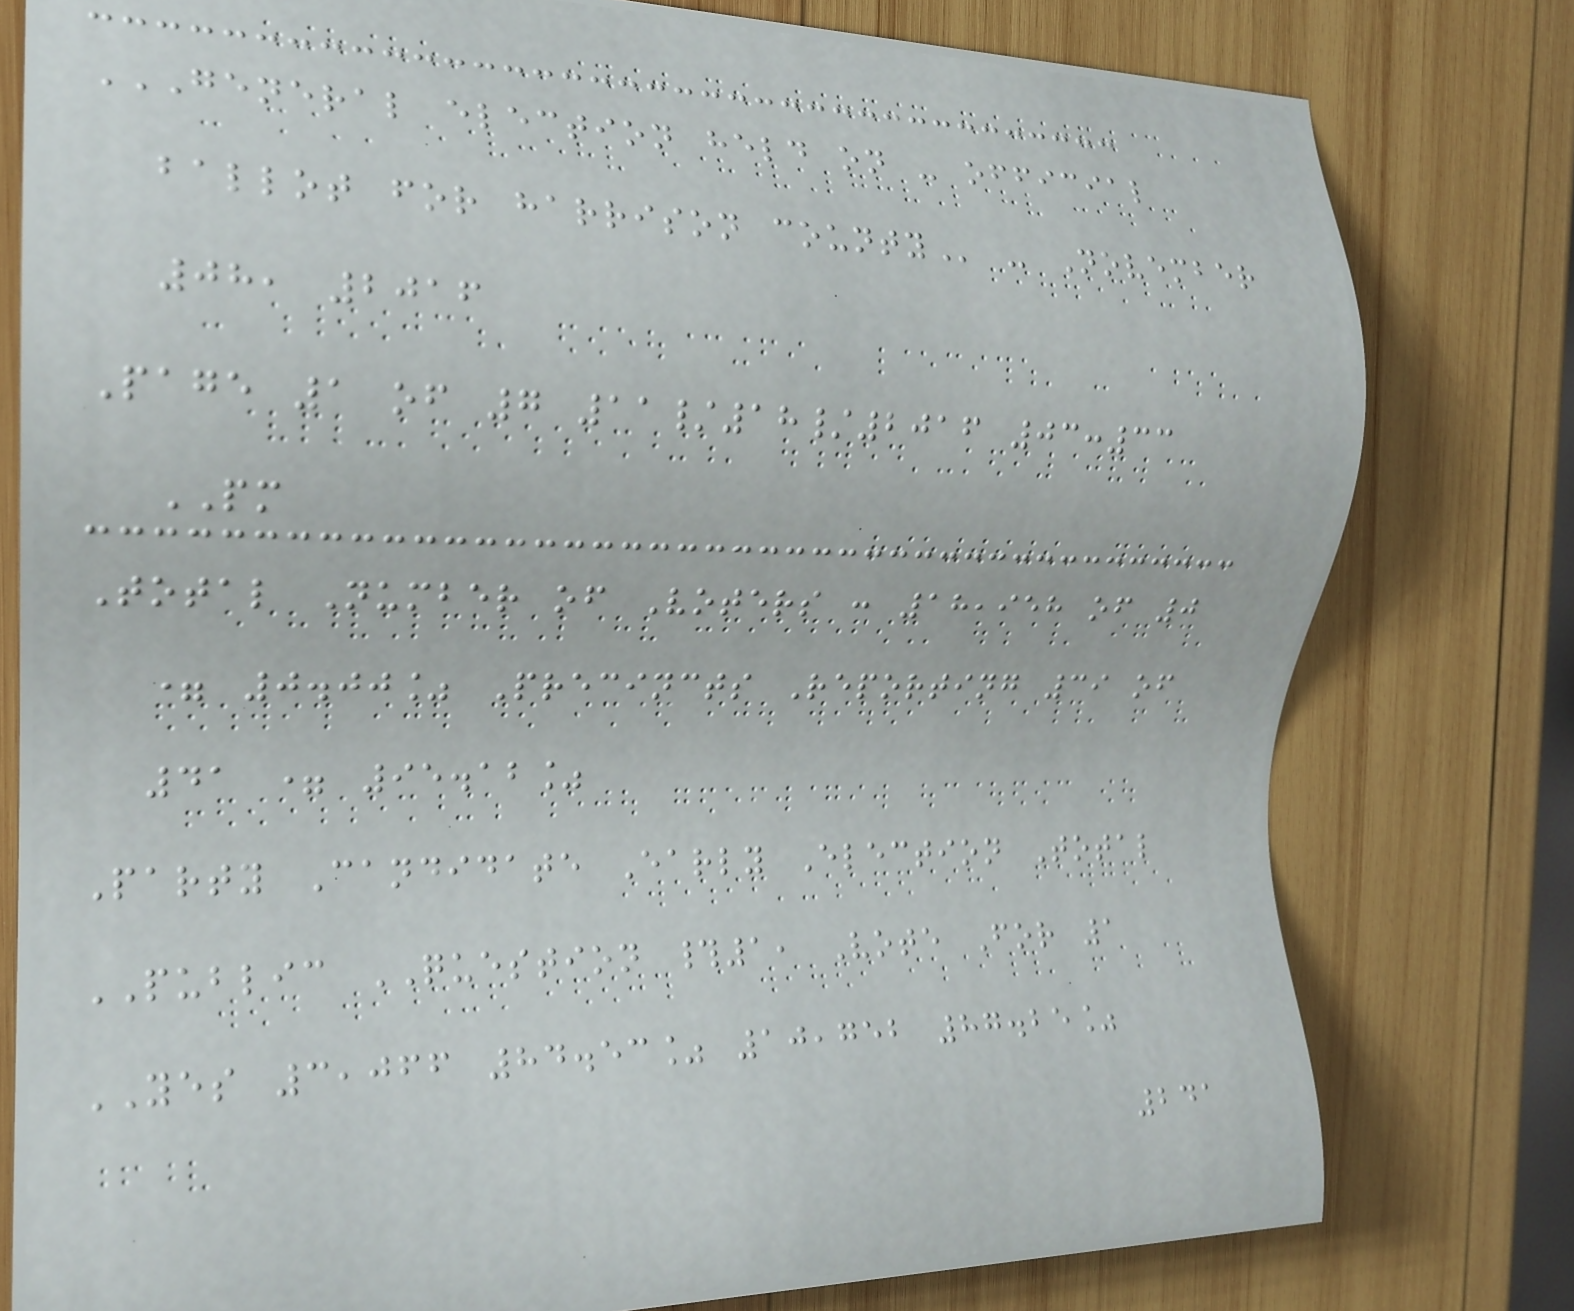GENERAL ELECTION HELD ON - OFFICIAL
BALLOT FOR HARRISON COUNTY - November
08, 2016
Page 1 of 7 11/18/2016 03:33
PM
Total Number of Voters : 18,958 of 0
= 0.00% Precincts Reporting 39 of
41 = 95.12%
Party Candidate Early Election Total
PUBLIC QUESTION #1, Vote For 1
YES 3,066 84.53% 10,752 87.25%
241
